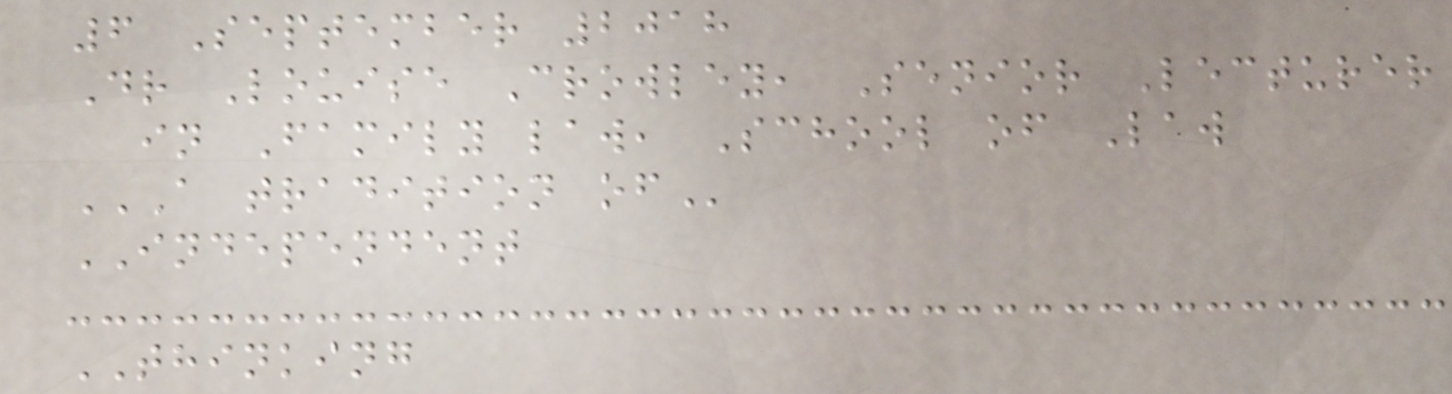6 September 2018
Dr Louise Crowley, Senior Lecturer
in Family law, School of Law
A TRADITION OF
INDEPENDENT
THINKING
